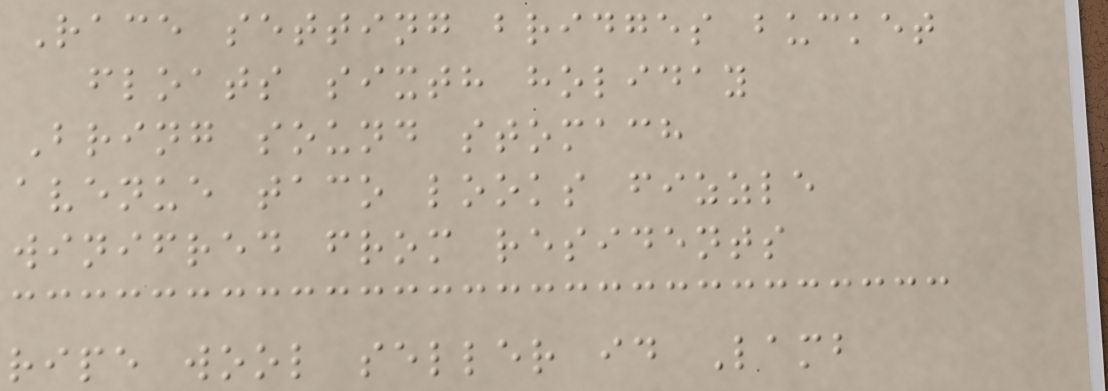Race setting bridges bucket
floats sixth holiday
Bring sound stomach
avenue taco looks fizzle
winifred from residents
ripe wool seller id Lamb
